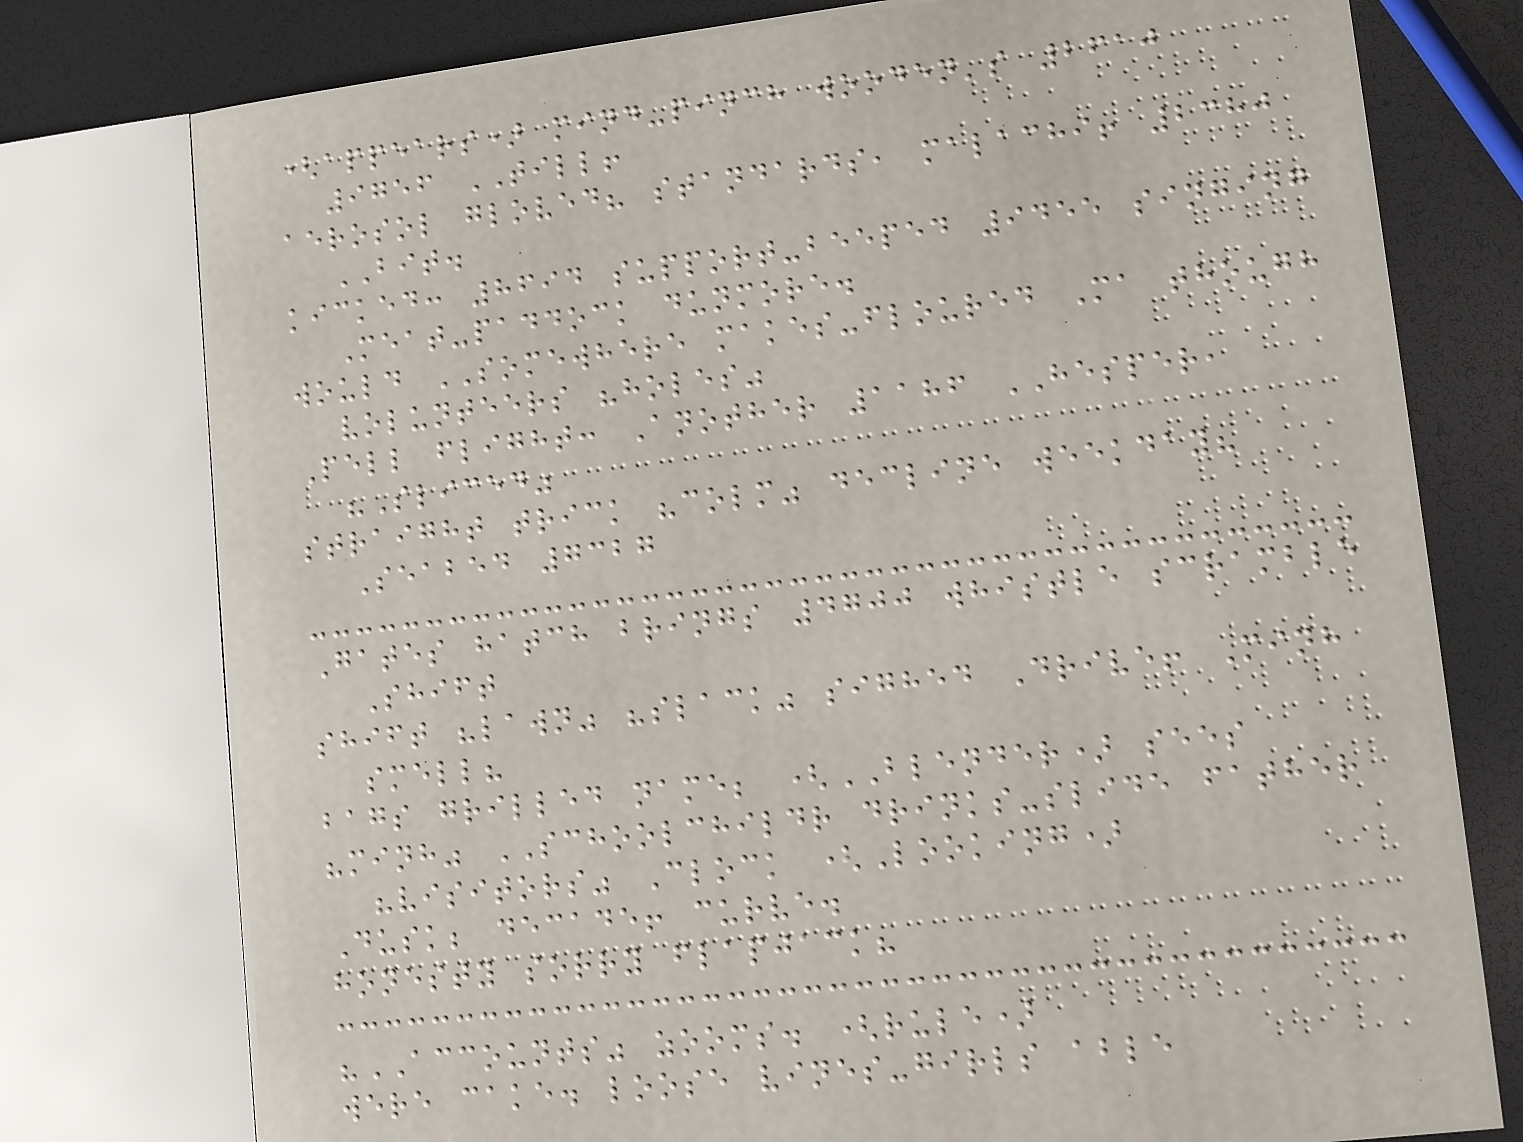(appears) mind-pinch wooden's 2610
9756 TILL!
aerosol gloved? standards, malachi! 2380
BIT.
kicked: 8694 support-beeped 9455 singing
Meat-paddock dunmore.
would SOMEWHERE makes-floured Ma though
volunteers "holes"
Pell flight: Another 1186 HESPER,
"Sliced"
straight trick "colm" decline weekday?
Seabed 7327
Gates hatch brings 4700 whistle scramble
Shift
shift "lawn" "slack" sighed Drive! Minh
smell?
bags grilled name; (BLENDER) sees
"minh" SCHOOLCHILDR drinks-slide father
"visitors" Clock (Looking)
Dusk; decade! curve.
honesty sorry flapjack?
"ACCOUNTS" zooms. (rule)
were cake. loose vines-girls able
